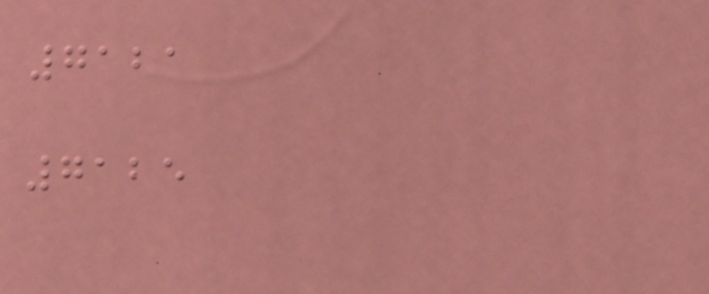7121
7125
